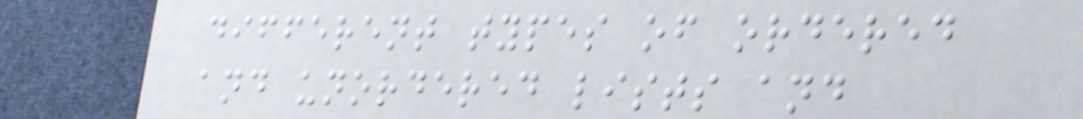different types of ordered
and unordered lists and
